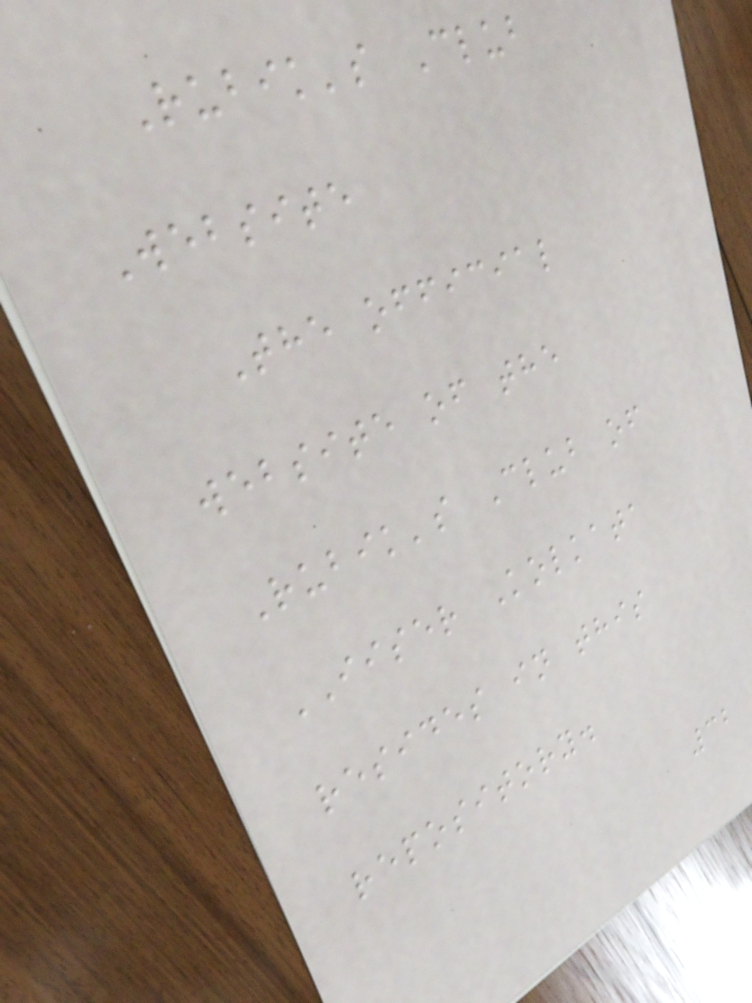Rubik's Club
Website
The official
website of the
Rubik's Club of
IISER Kolkata
resides in this
repository.
32
